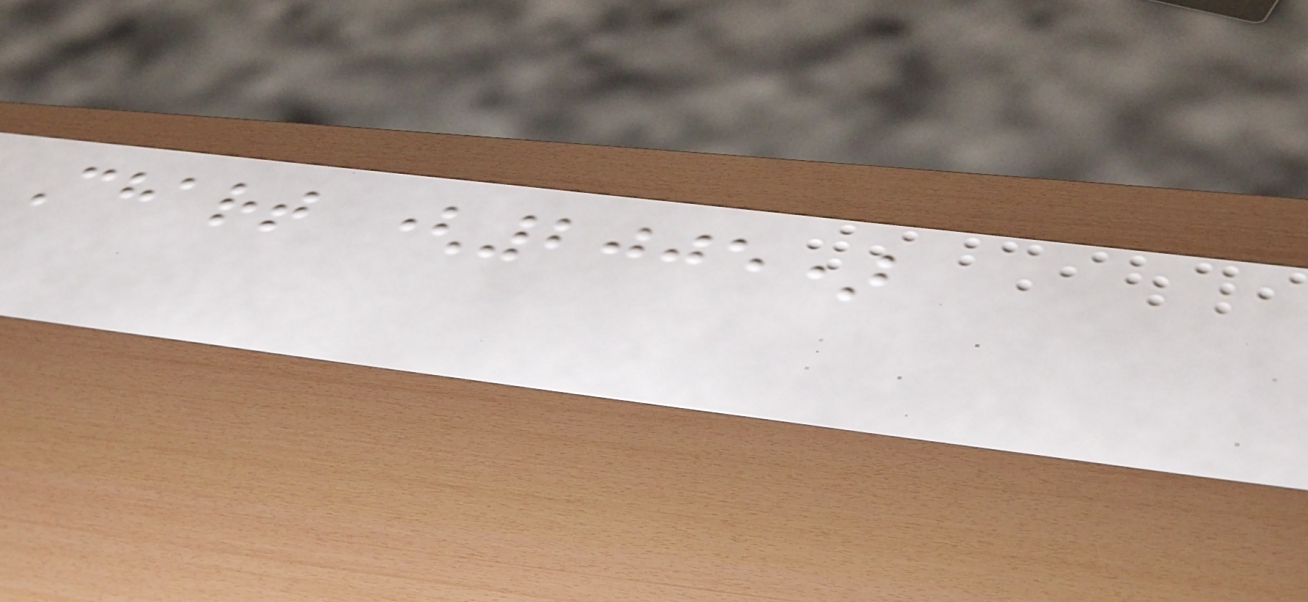Chart (2005)
